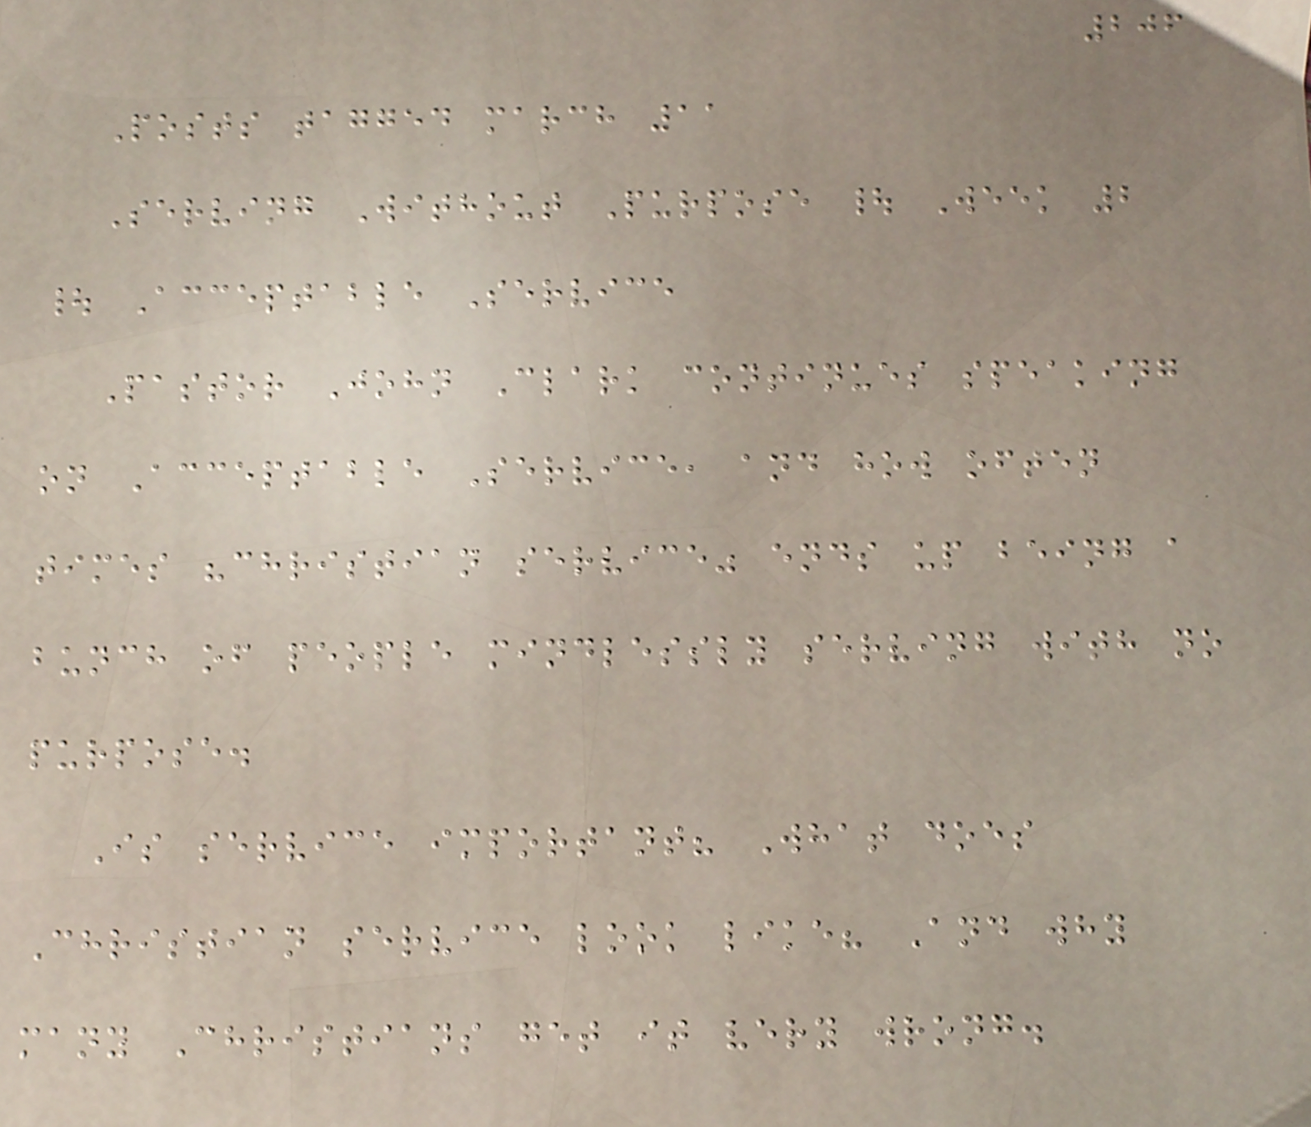206
Posts tagged march 11
Serving Without Purpose | Week 2
| Acceptable Service
Pastor John Clark continues speaking
on Acceptable Service, and how often
times "christian service" ends up being a
bunch of people mindlessly serving with no
purpose.
Is service important? What does
Christian service look like? And why
many Christians get it very wrong.
